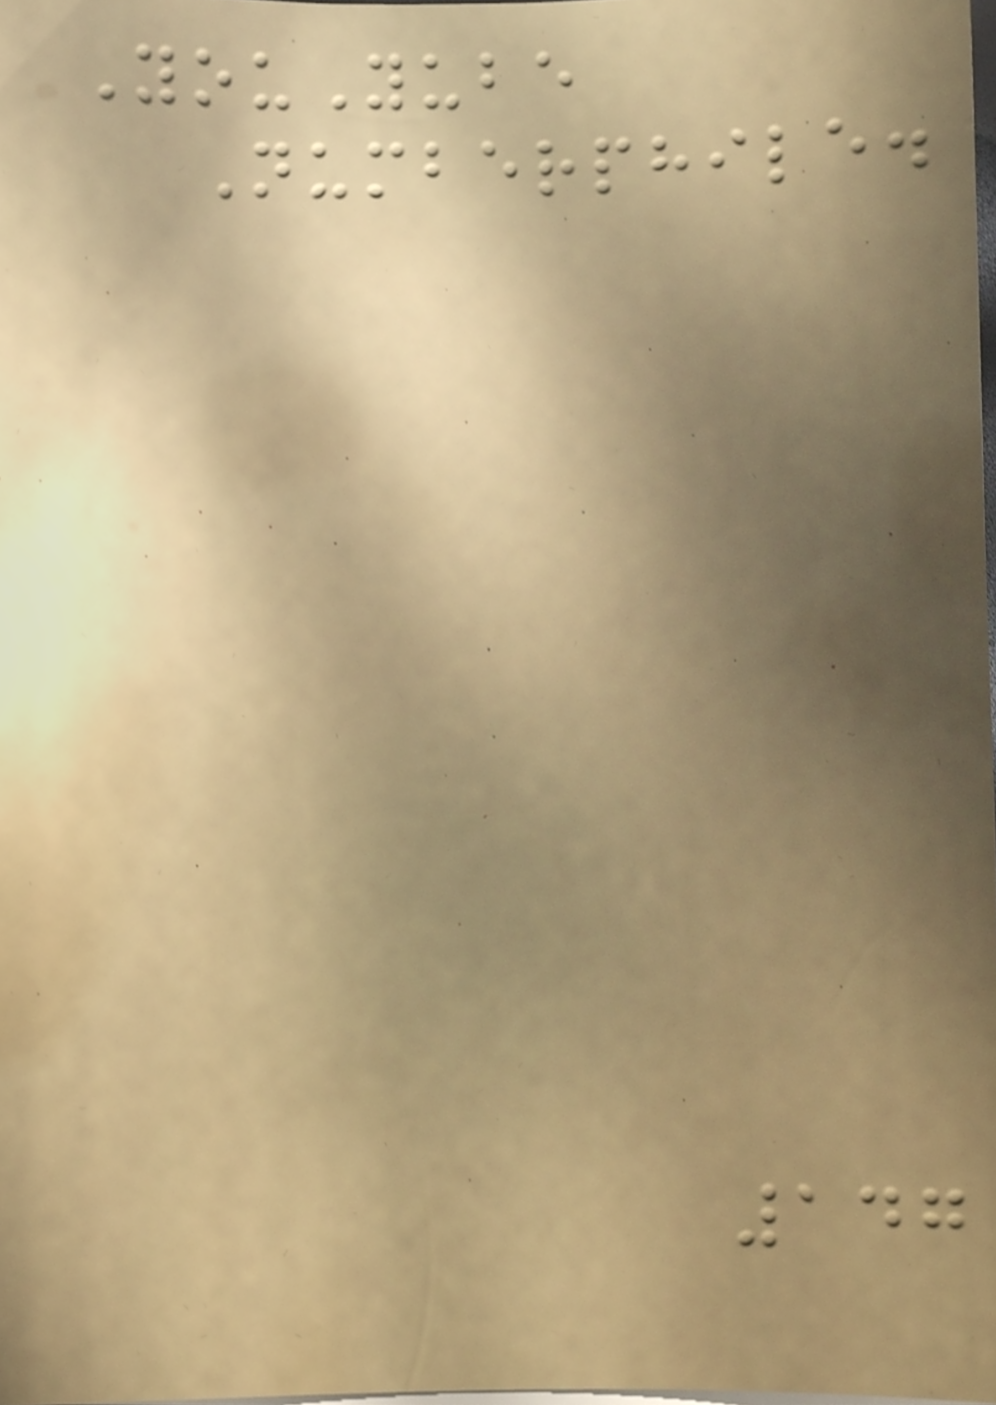YouYube
Numberphile.
147
